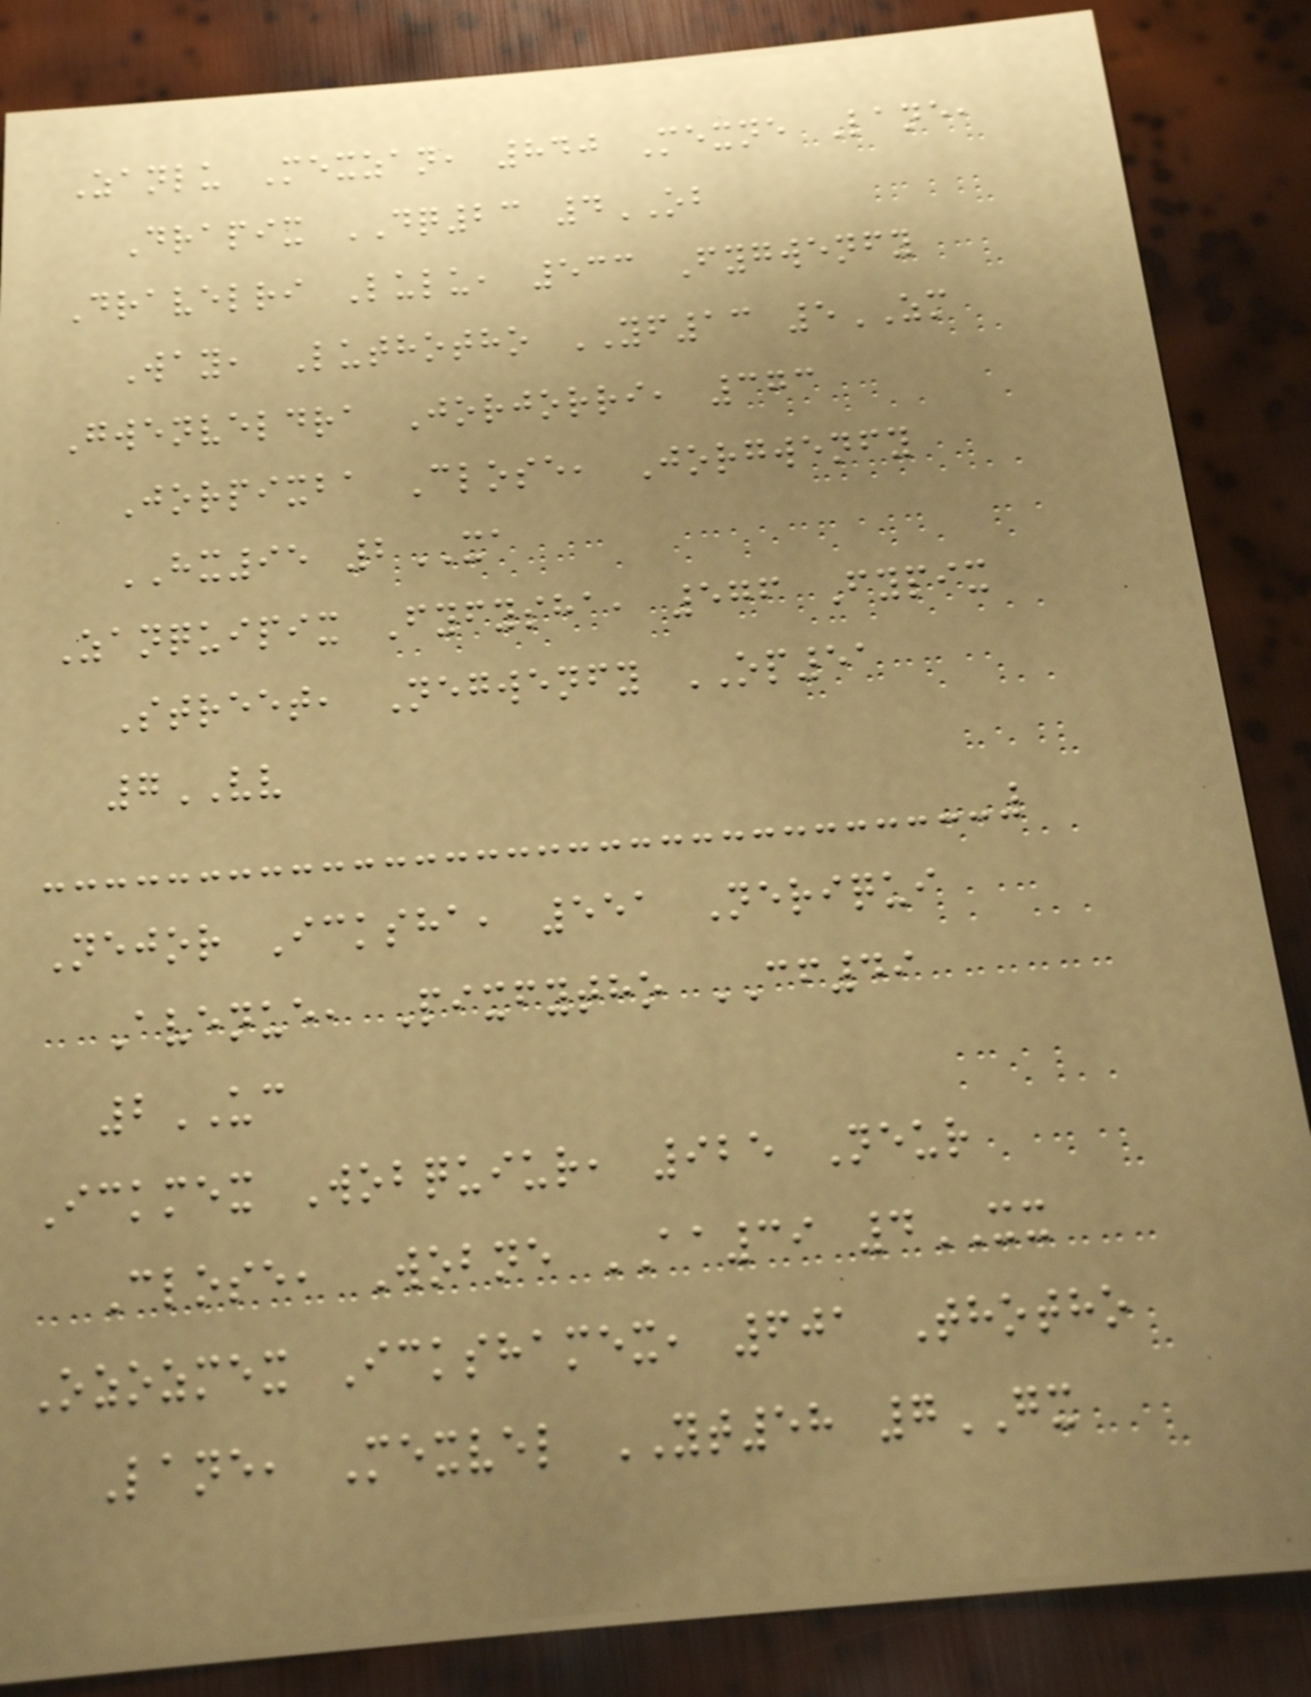Zanlu Mexzan, 840 Mexne Lane,
Drapix DQ23 4OB
Dravelri Lulu, 533 Fygwenfy
Way, Luthotho YF13 5ZM
Gwenveldra Jorjorri, 373
Jorpixba Close, Jorgwenfy
HX95 2XA
Zanquipix Fyfysha, 576 Fypix
Street, Negwenfy OP51
7VV
Nejor Icksha, 551 Neriqui
Avenue, Pixfytho CF49
2UC
Ickmex Wobquiur, 925 Neur
Close, Wobne AA39 4XX
Ozozmex Ickshamex, 601 Thotho
Lane, Mexvel YT58 7GX
